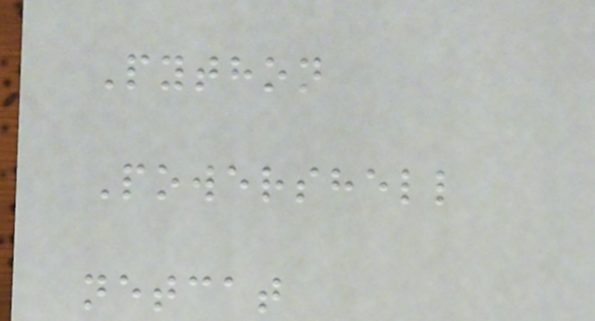Python
Powershell
netcat
